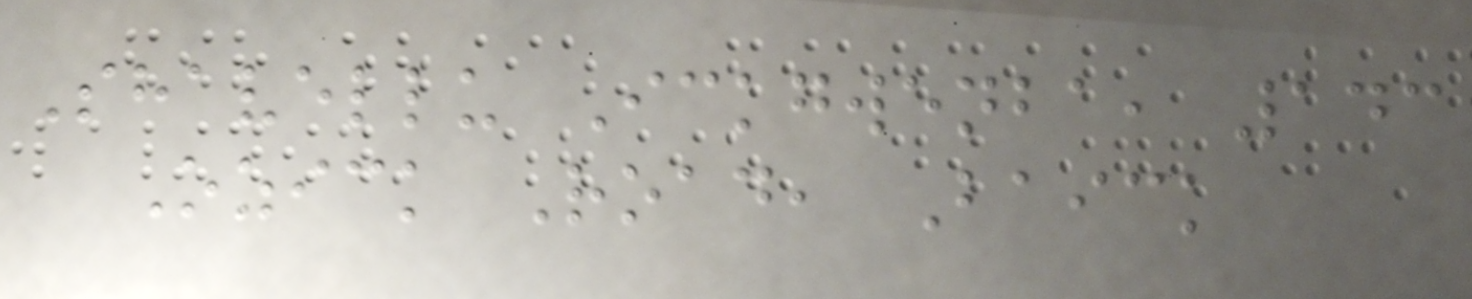Shavellu Ickgwenba, 143
Ozick Road, Baick
